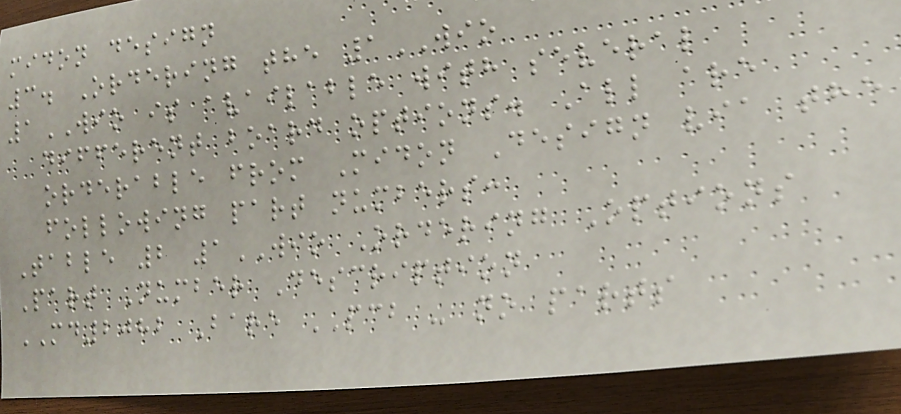midon design
3. Ordering the 1WIO
1WIO is available with several
different board options. All are
orderable from Midon Design via the
following part numbers:
Table 2 1WIO Ordering Options
Part Number Description
MD2082 Bare PCB - no parts
